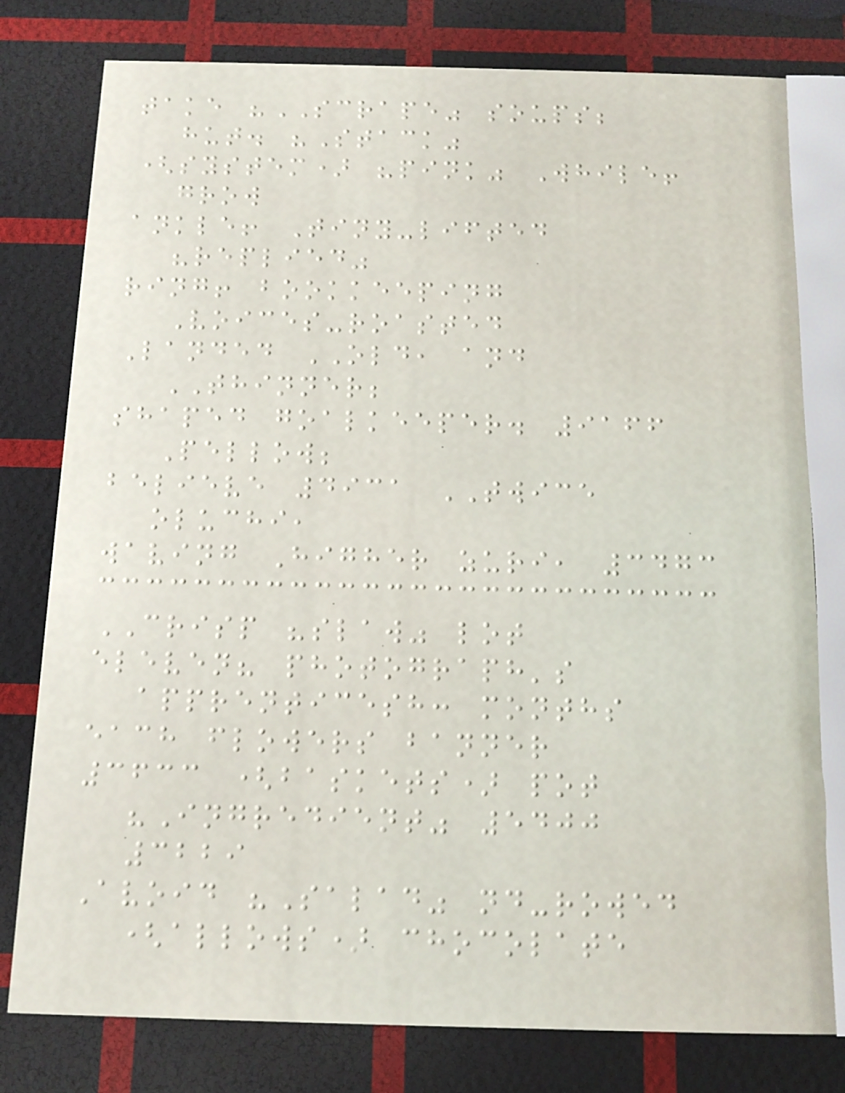take "SCRAPE" soups;
hut. "Stack"
(system) "pink" While!
grow
ankle! Tiny-lifted
"replied"
ring! bookkeeping
Voices-roasted
Landed OLD, and
THINNER;
shaped goalkeeper. 9166
Pellow;
believe 4931 TWICE
oluchi,
waving Higher zuri, 3473
CRISP "slaw" lot
eleven? photograph's
apprenticesh: months
each flowers banner
3633 (baskets) pot
"Ingredient" 5400
3229
Avoid "Salad" nd-rowed
(allows) chocolate
